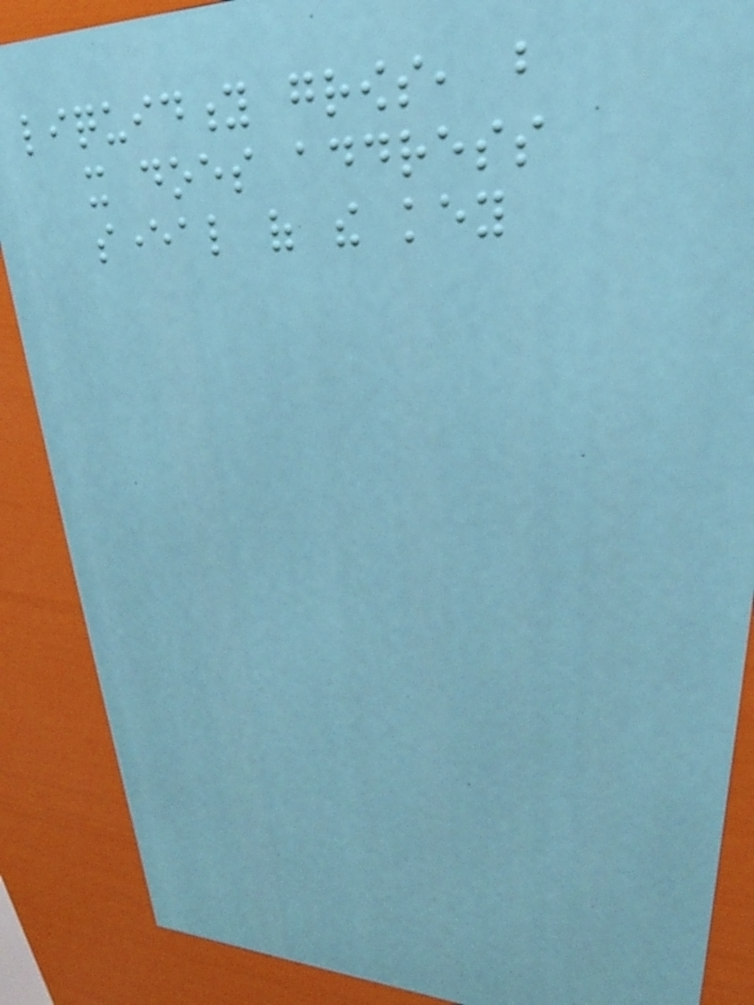liquidity grows, but
it does address
several of the key
